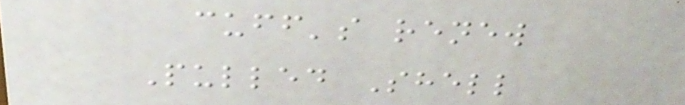cuff's renew
Pulled Shell
